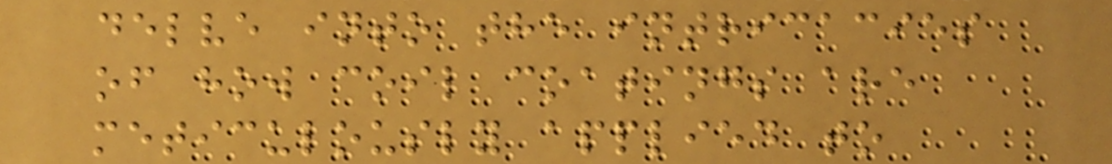delve into the intricacies
of how coil coatings are
meticulously applied to
